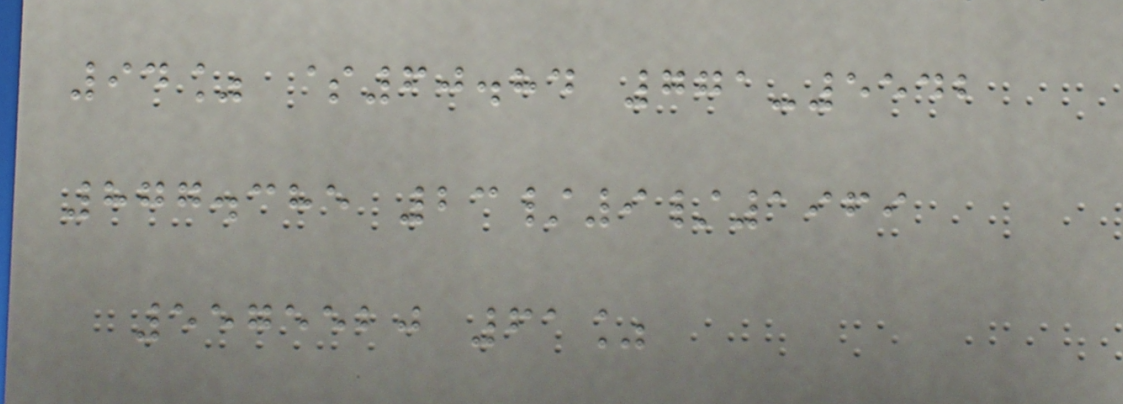94% $60.84 771-5542
877.385 23/9/1969
5575520 61%
